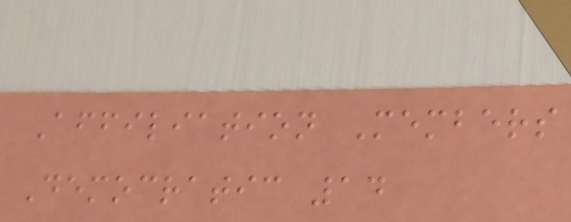Affiliation Members
Democratic 14
